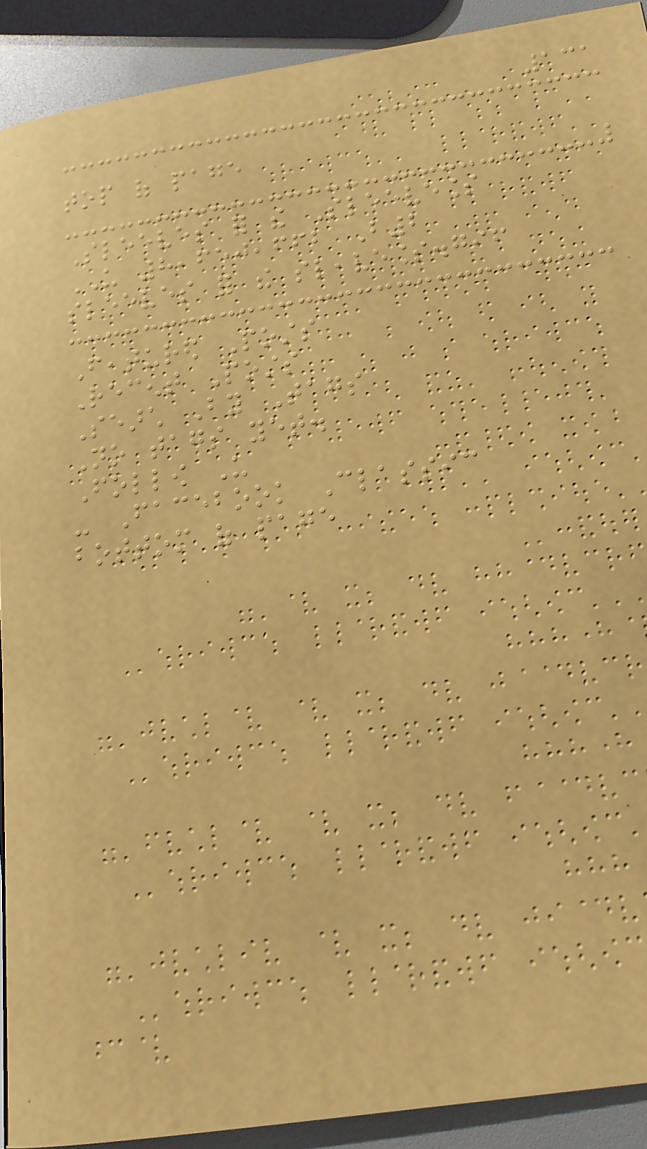131
top of page
Sleeves for the Sleeveless
US 8,650,662 B2
sleeves for the sleaveless.gif
Featured Posts
Recent Posts
Search By Tags
No tags yet.
Follow Us
- Facebook Classic
bottom of page
